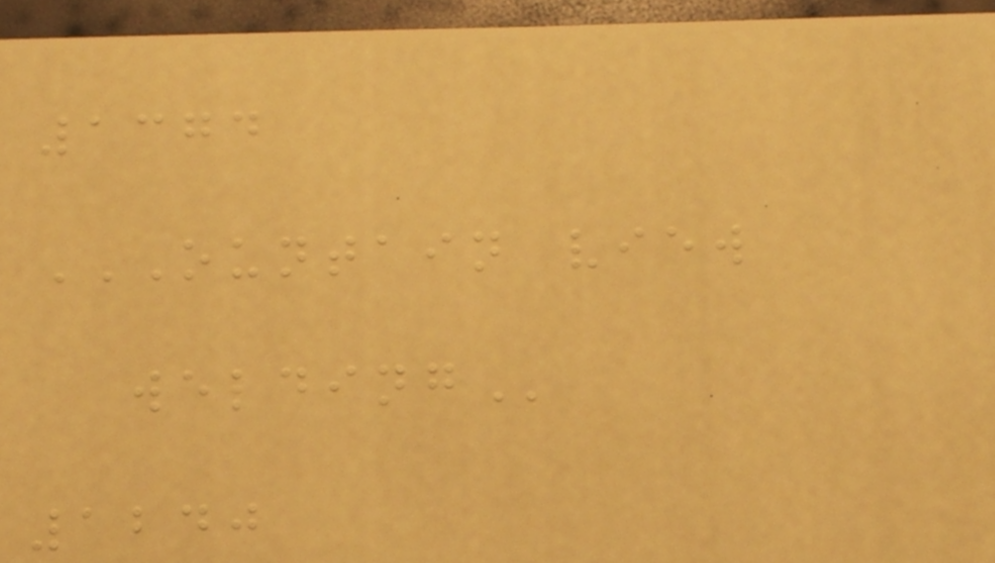1374
OUNTAIN VIEW
WELDING
1240
